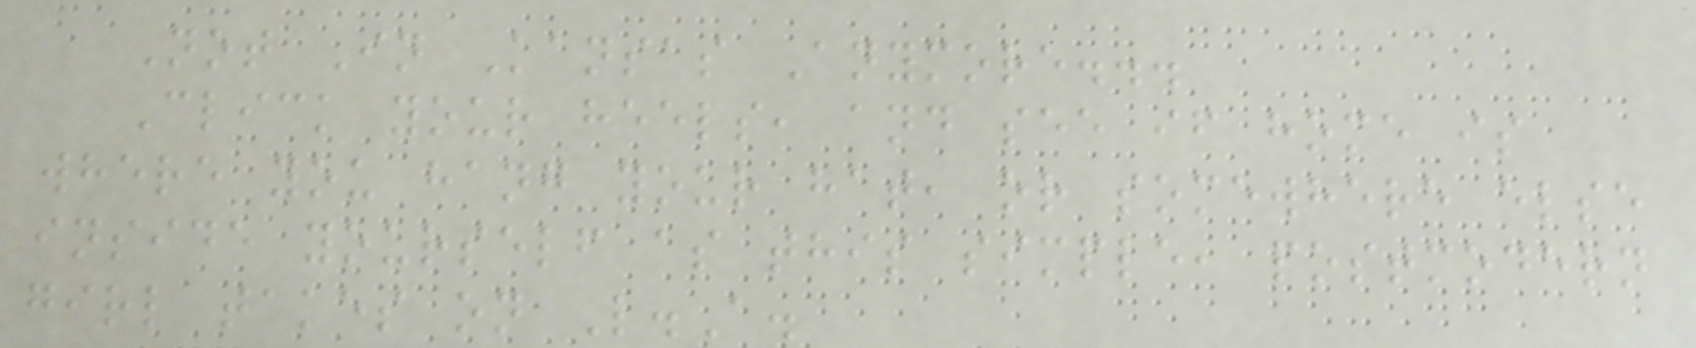Not In Kansas Anymore...
Click your heels, and see if home is
where you hang your hat, or somewhere else
inside yourself as this simple, postmodern
girl takes on L.A.
